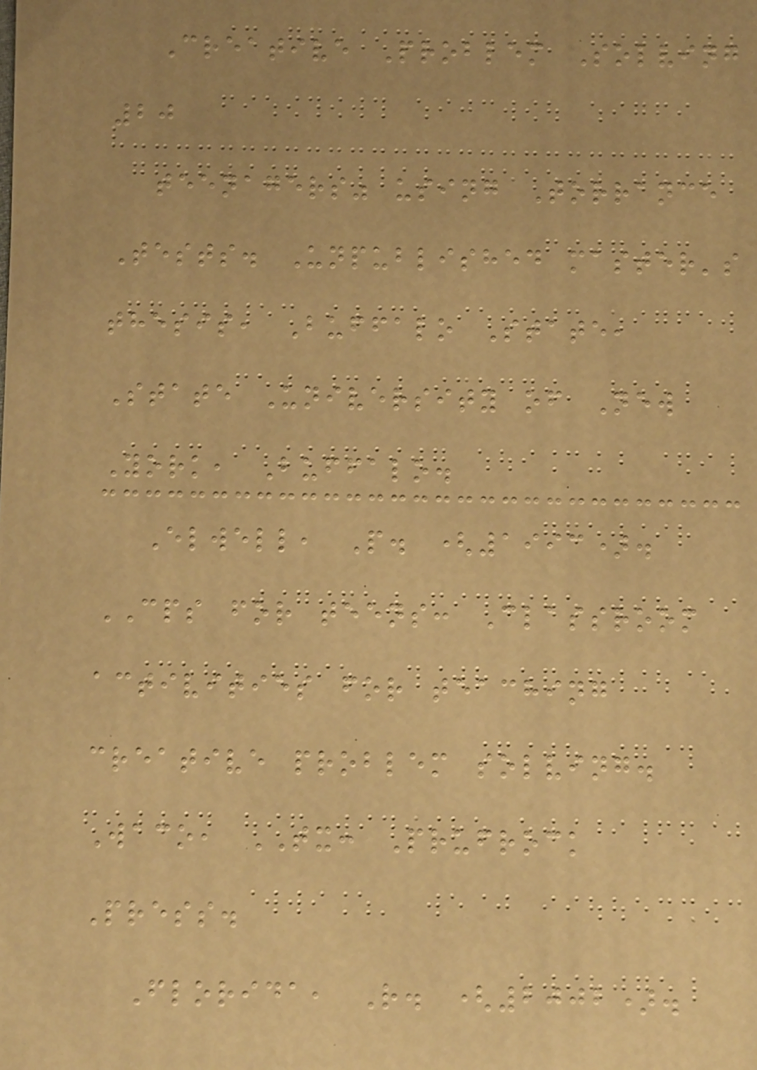Creative Problem Solving
20
teenagers" using Torrance
Tests. Unpublished master's
thesis, Buffalo State,
State University of New
York, Buffalo.
Elwell, P. (1993).
CPS for teens: Classroom
activities for teaching
creative problem solving.
Waco, TX: Prufrock
Press.
Florida, R. (2002).
